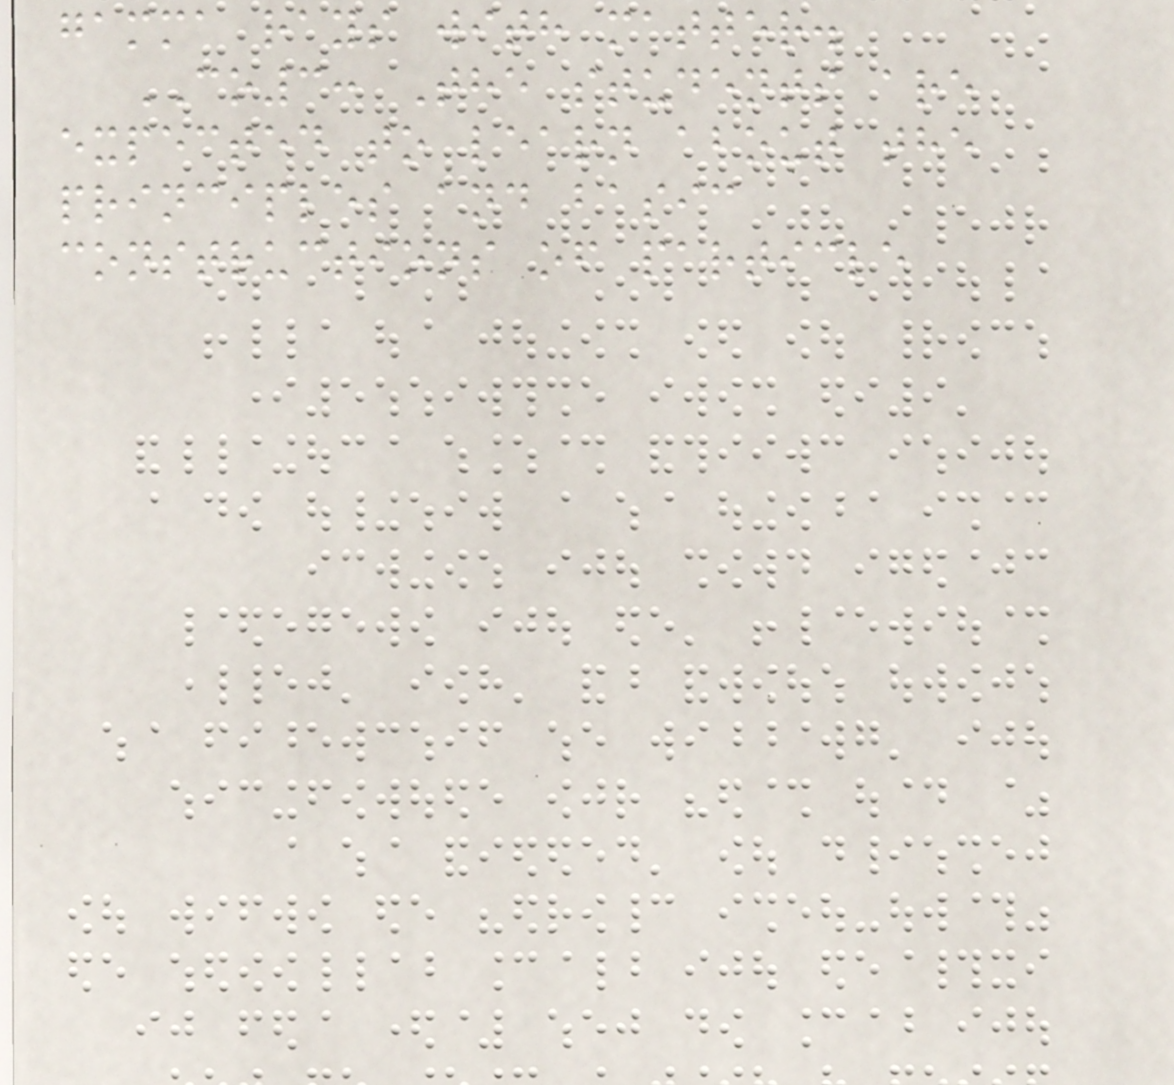gamma rays with matter.
CO3: The students are
expected to learn about the
principles and basic
constructions of particle
